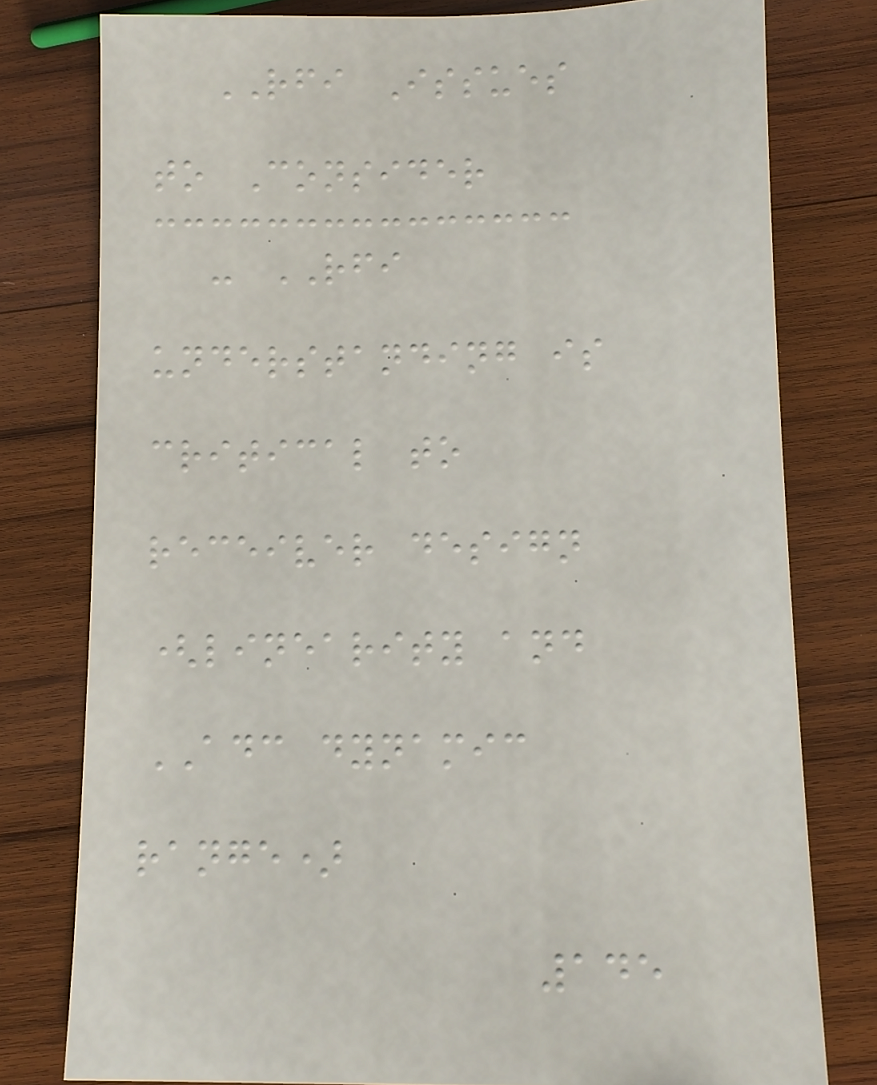RFI Issues
to Consider
- RFI
understanding is
critical to
receiver design
(linearity and
ADC dynamic
range)
145
